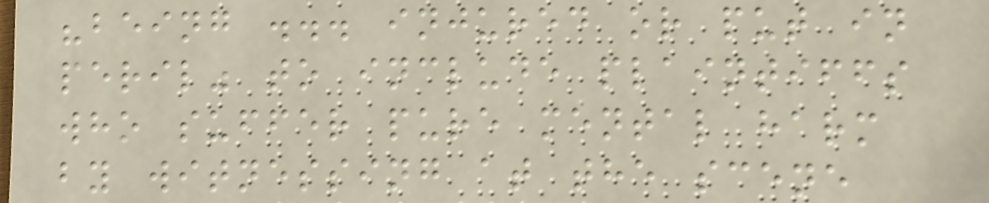"being ... injured or put in
peril" to include plaintiffs
who suffer pure mental harm
by witnessing at the scene
